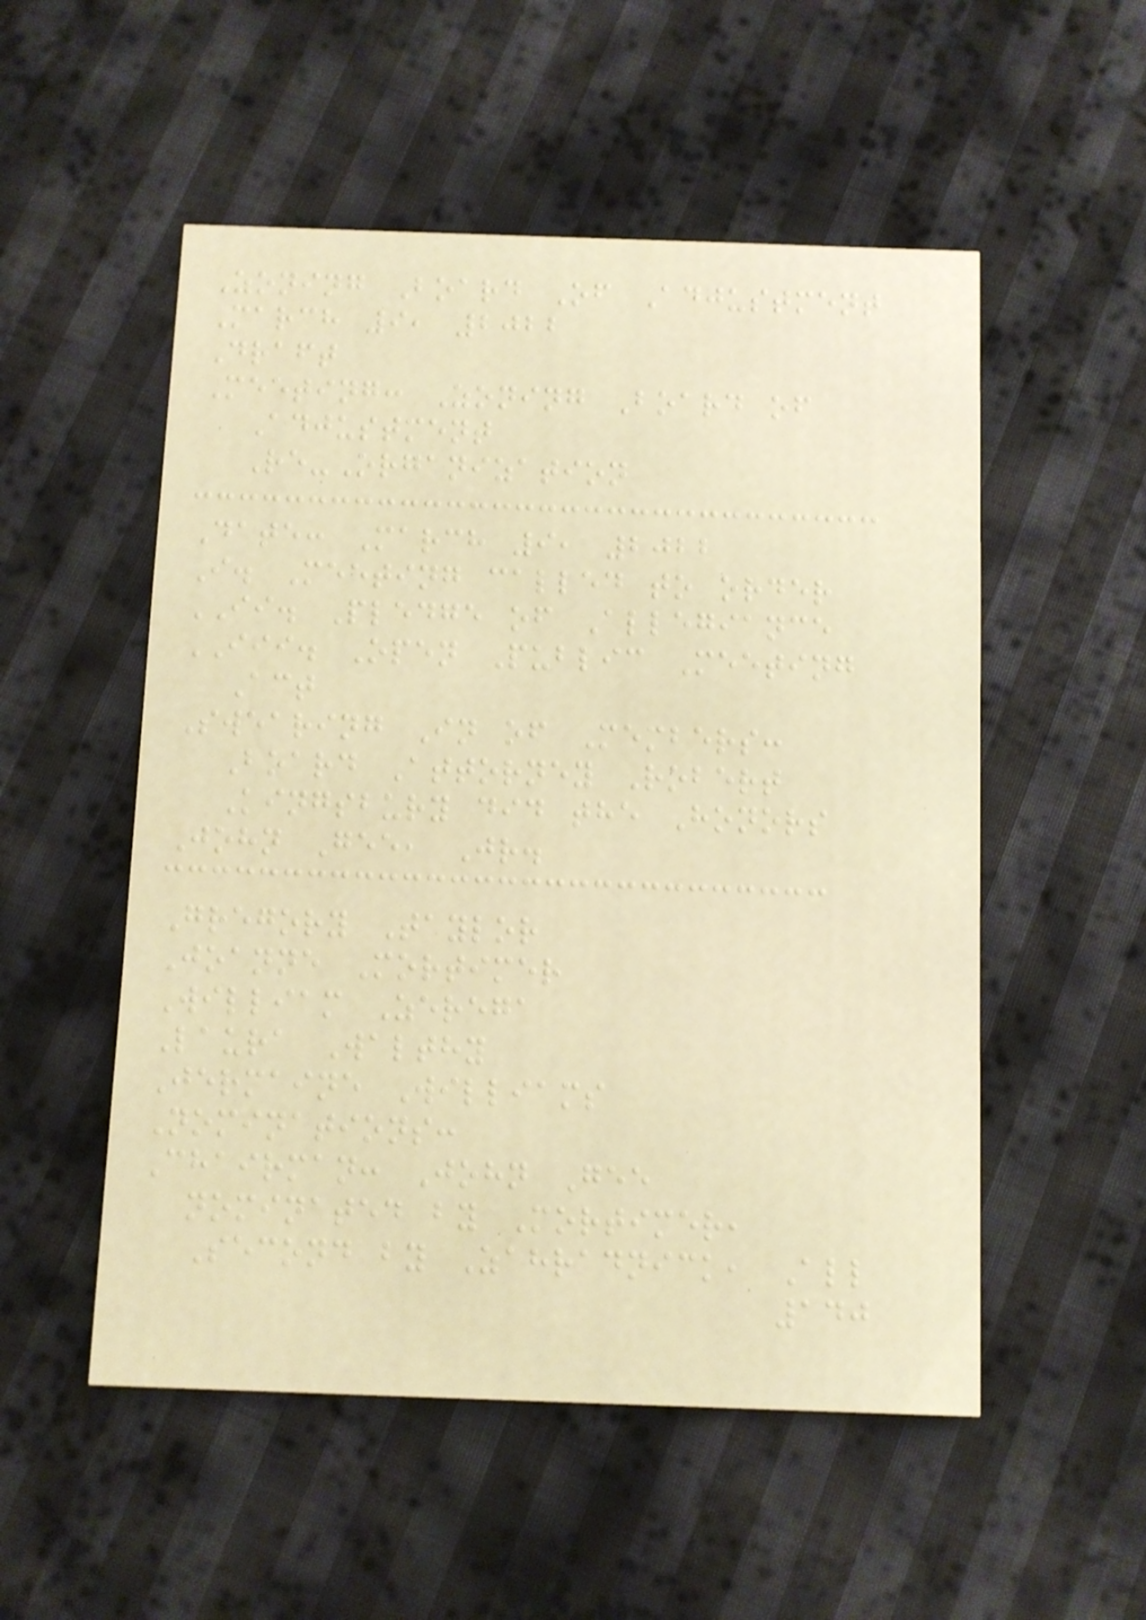Zoning Board Of Adjustment
March 9, 2022
Draft
Meeting: Zoning Board of
Adjustment
Re-Organization
Date: March 9, 2022
I. Meeting called to order
II. Pledge of Allegiance
III. Open Public Meeting
Act
Swearing In of Members:
Board Attorney Robert
Kingsbury did the Honors
John Gee, Jr.
Gregory Taylor
Joanne Mortimer
William Zerega
Laura Walthy
Jermaine Williams
Nominations:
Chairman: John Gee
nominated by Mortimer,
Second by Zahradnick, All
140
